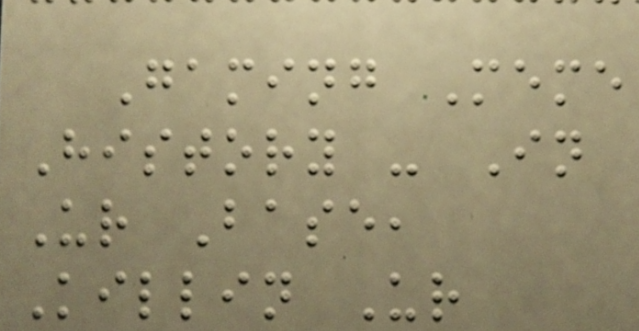Gaming Meme
History - In
Ur Base,
Killin Ur
